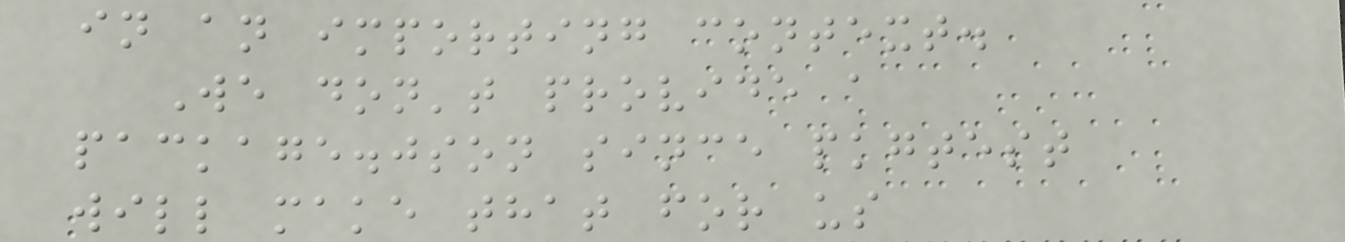in an importing context.
We don't provide a
package.json since pkgtest
will make that for us
